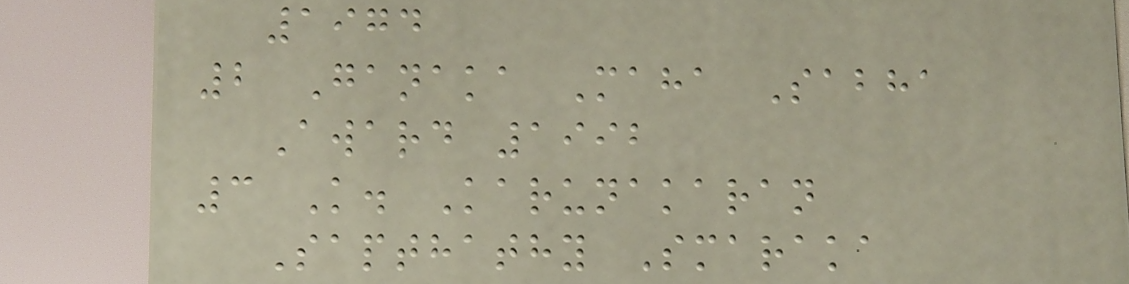1974
2 Ganaka Maha Sabha
Award 1992
3 K. Karunakaran
Sapthathy Smaraka
